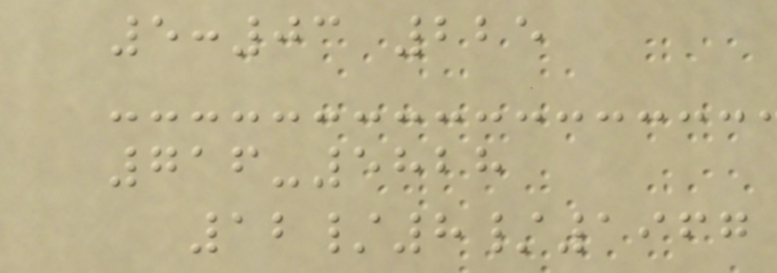5:03 225
716-5828
12/8/1967
